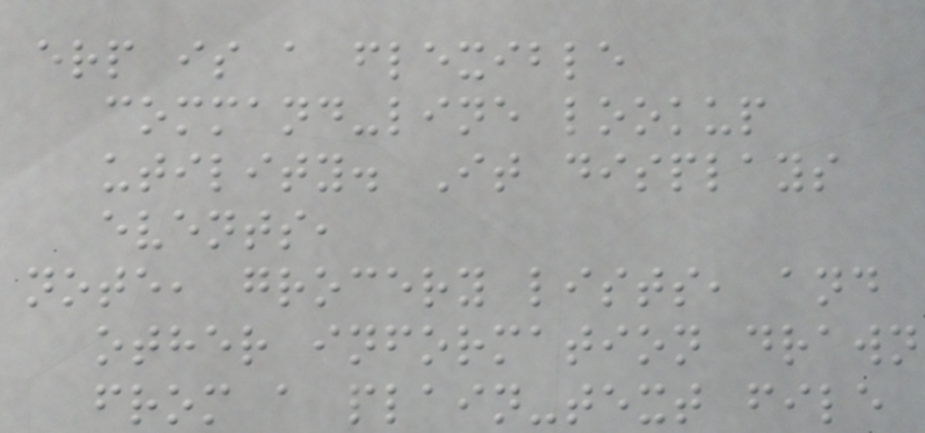erp is a flexible
command-line lookup
utility. It displays
events,
note, grocery lists, and
other information drawn
from a plain-text file
